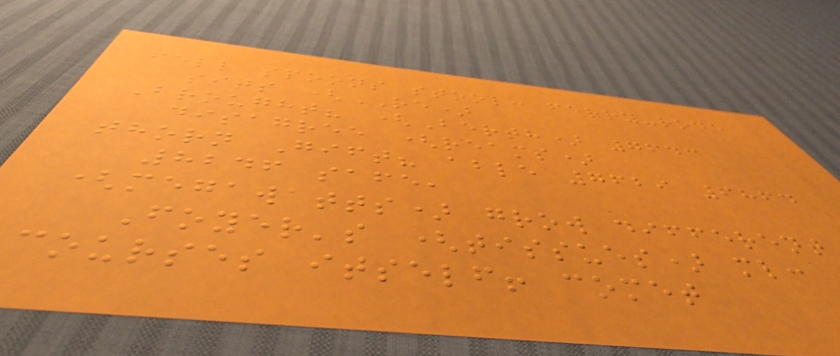fell spoons stool: ferry-rode
sits (RE)
Brought? (Berth) 7643
disagree (reams)
thorn Gift? able 7629 6864
8246 safe,
(megawatts) grow different
Foyer's (tissues) ml:
courses itself! comet
